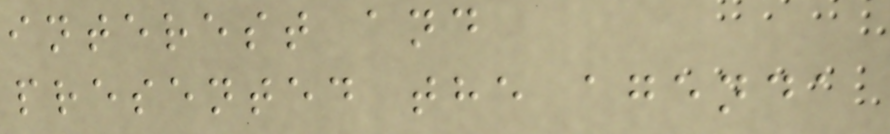interest and
presented the agenda
